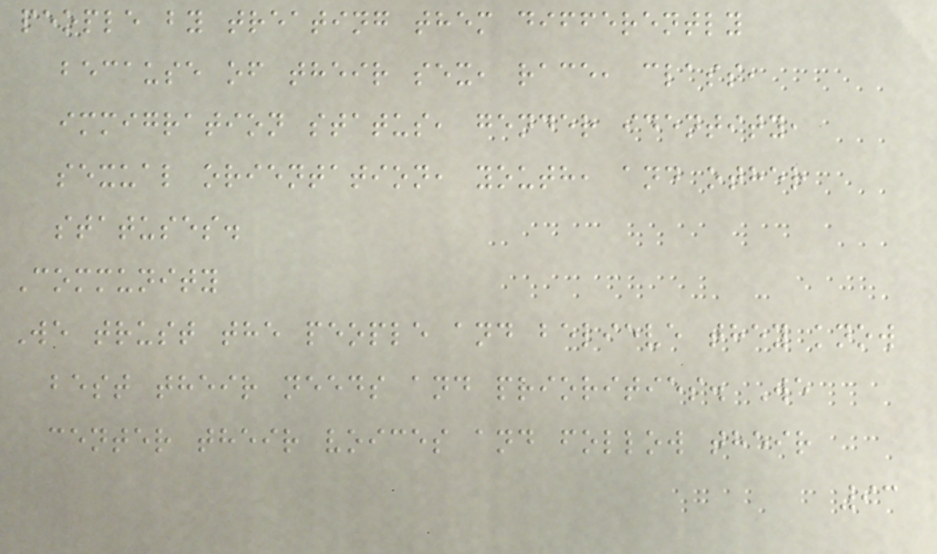people by treating them differently
because of their sex, race, class,
immigration status, gender identity,
sexual orientation, youth, and other
statuses.
Community
We trust the people and believe they know
best their needs and priorities. We
center their voices and follow their
93
